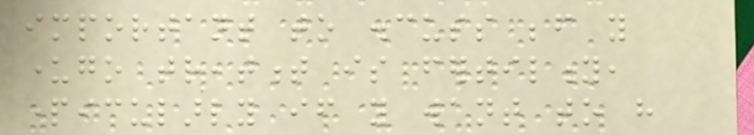important to discuss before you
undergo treatment is fertility,
particularly if you want to have
